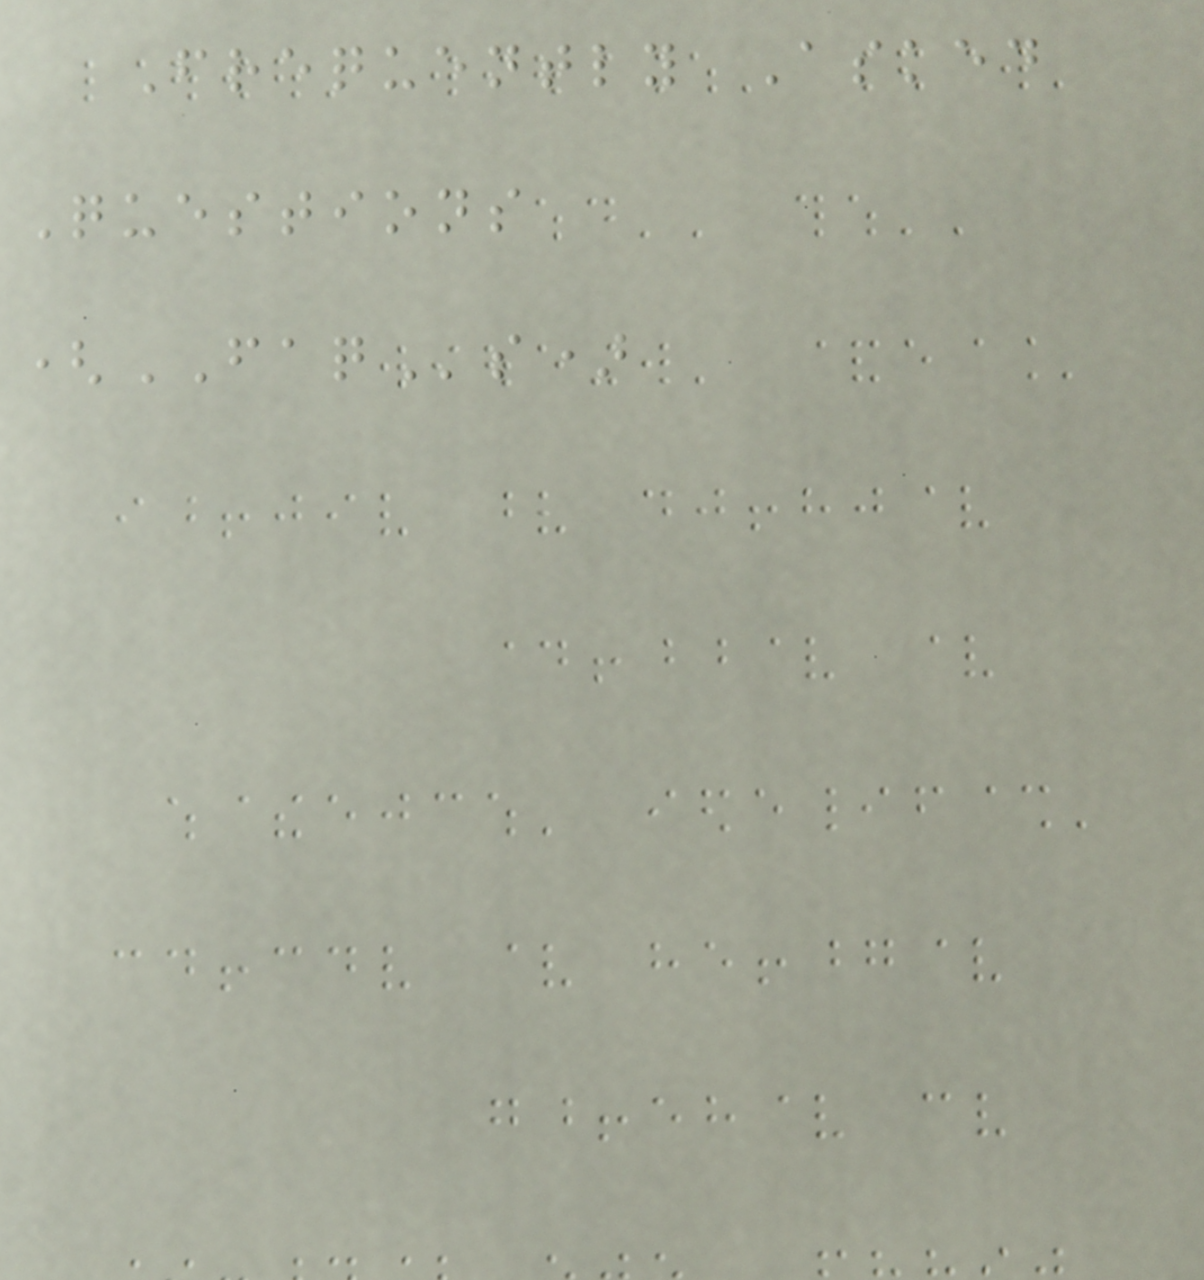Frequently Asked
Questions
(FAQs)
